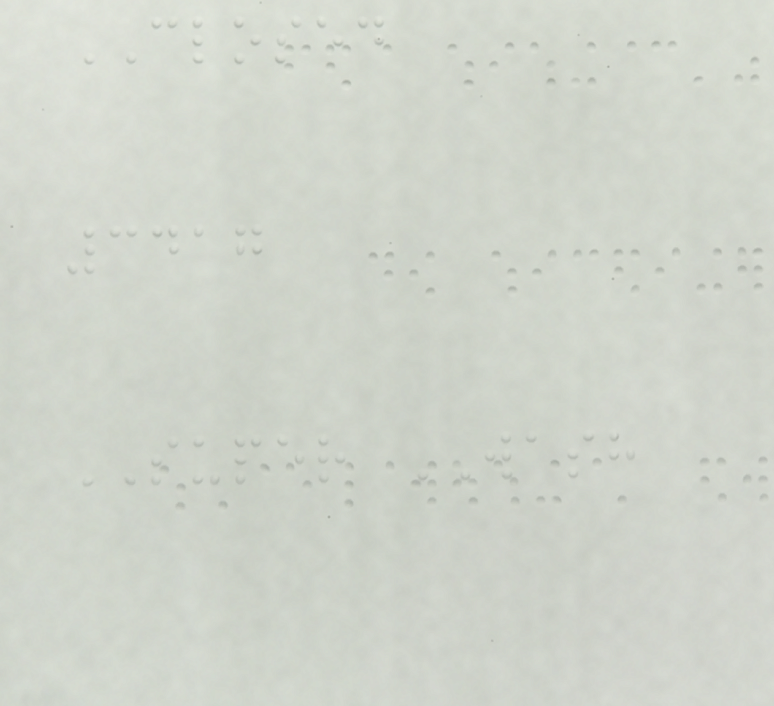CLOSED
3417
SUPER WASH
